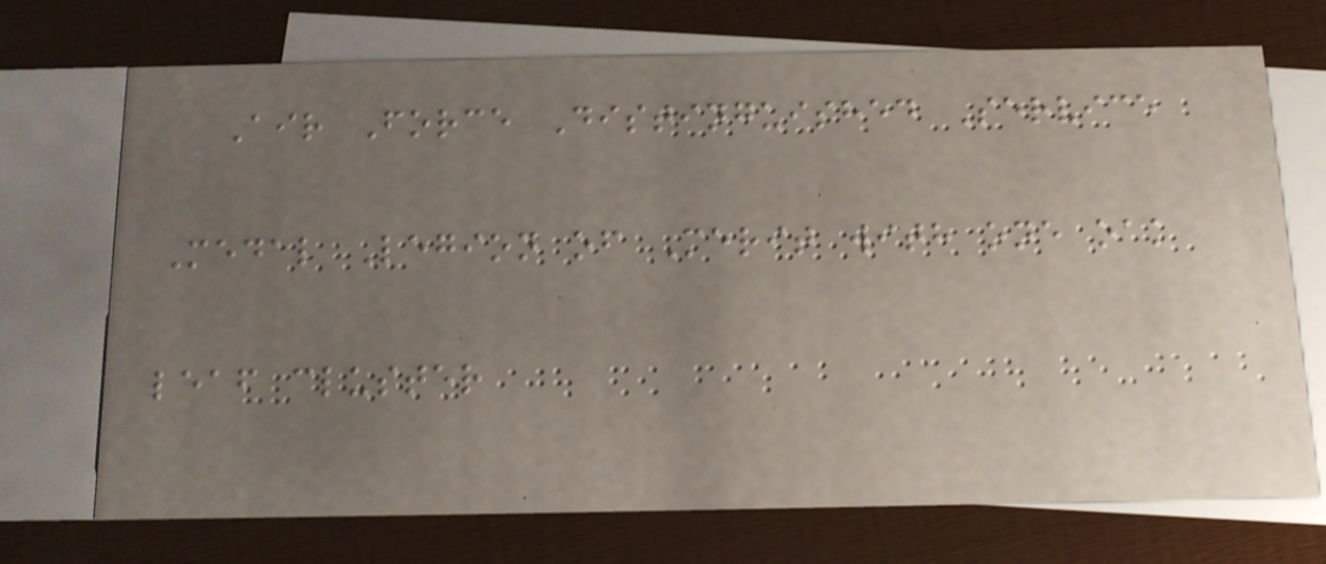Air Force Distinguished Service
Medal Legion of Merit with one oak
leaf cluster
